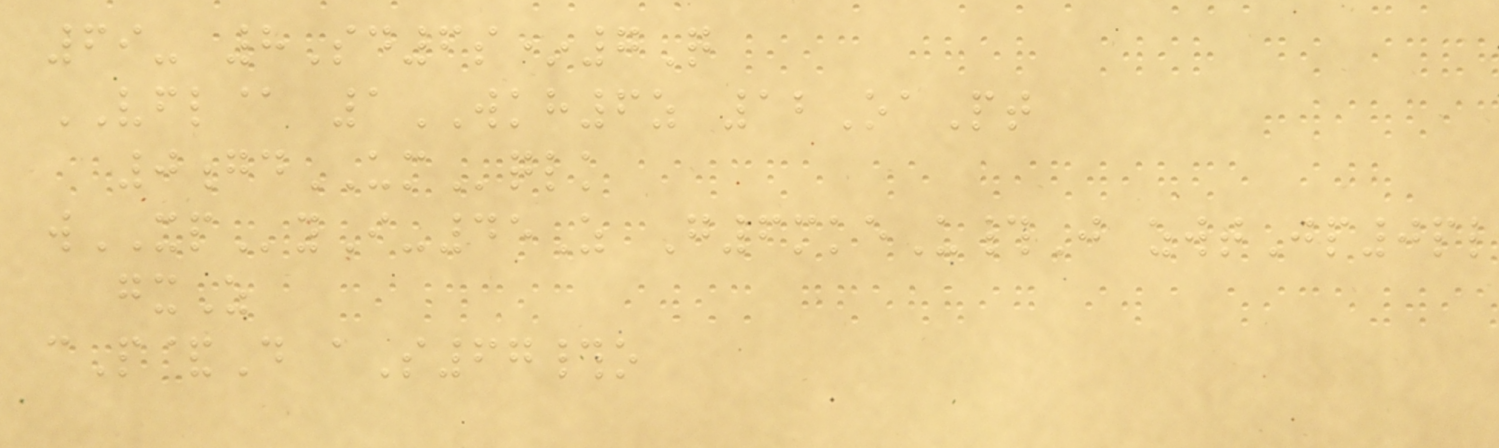69- 8Sd6s*7Q
VFL@ 1WKH6z 12OaPt
0gdUMqlk
wXPyI-45Z G6mkeU#J zwtJp0pl
gxZ
cP&D aS67#o
